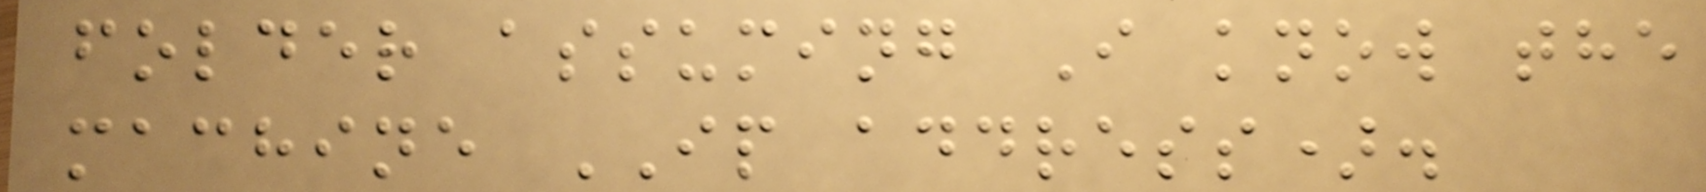folder assuming I know the
machine IP address).
